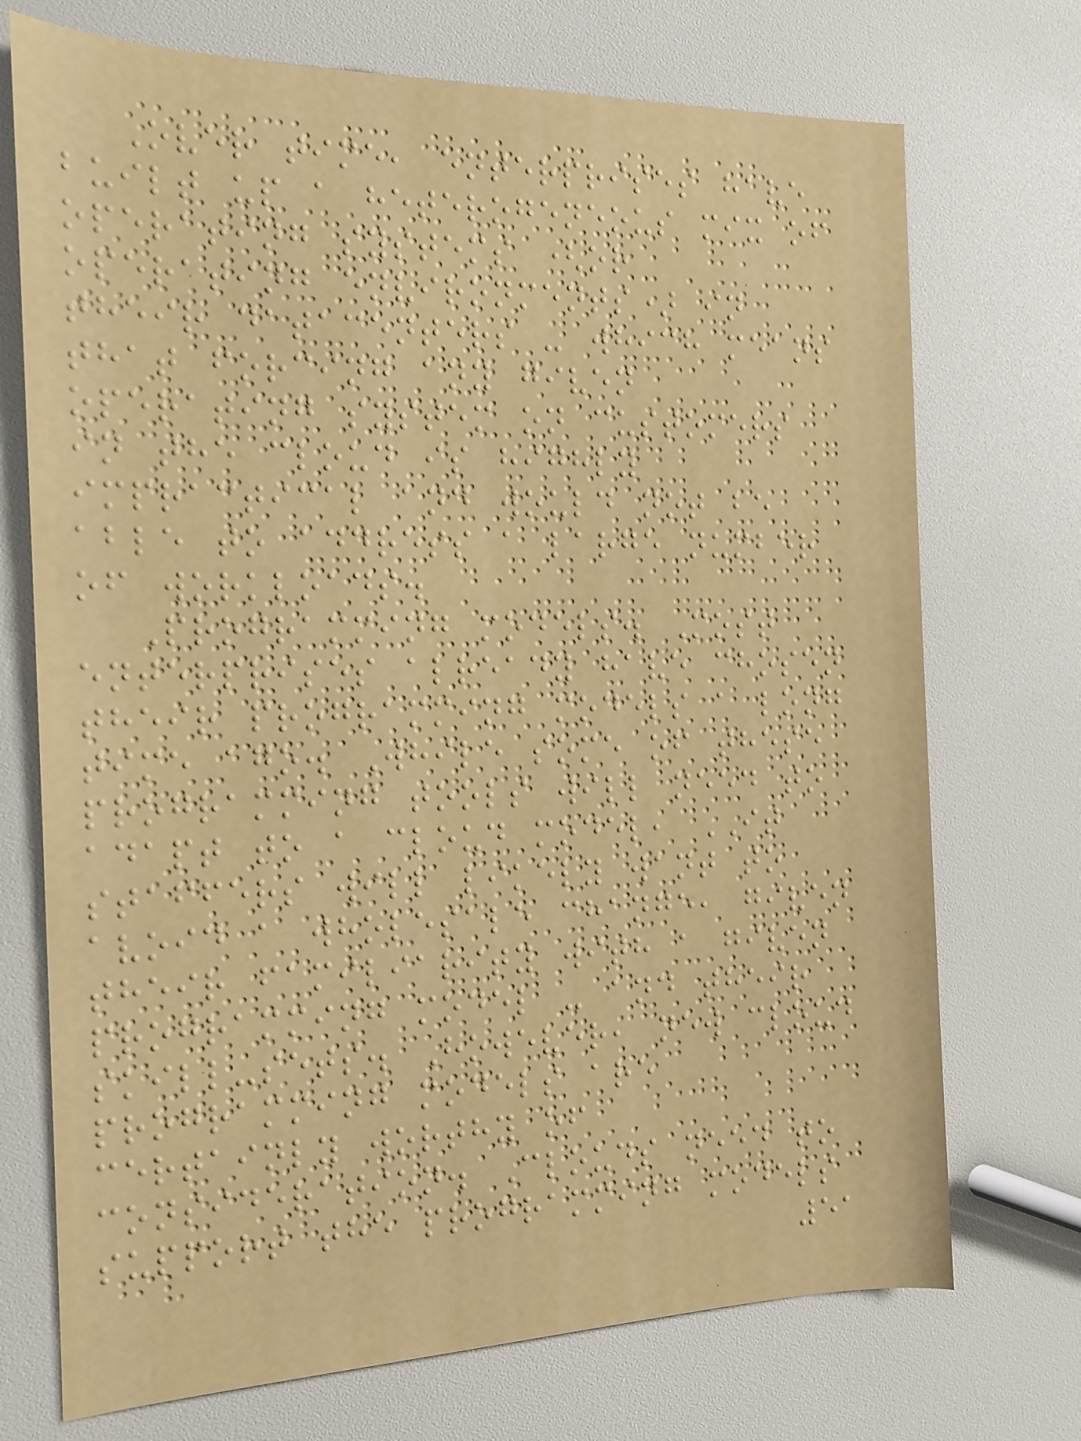Over time, enterprises have
built up a heterogeneous mix of
operating systems (or
operating environments) in
their datacenters - which means
that forcing any given
operating system on customers
in the cloud is highly
impractical and would not be
able to address a large number
of workloads.
Programming models. Most
enterprises already have chosen
their programming models a long
time ago. While some of these
programming tools will need to
adapt to a cloud model, IT
staffers will likely want to
avoid a wholesale change, given
their familiarity with a given
programming model - and their
skill-sets. However, new cloud
programming models are
certainly worthy of
consideration. Clouds need to
support the programming models
51
